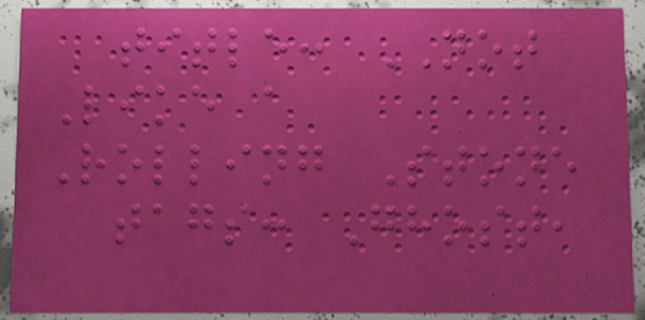title: NOT
Like a
Rolling Stone
tags: Ghost,
